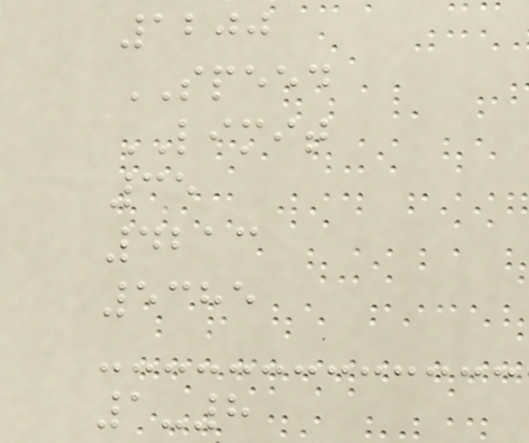1200
SPEED
LIMIT
35
4213
5385
1-8
